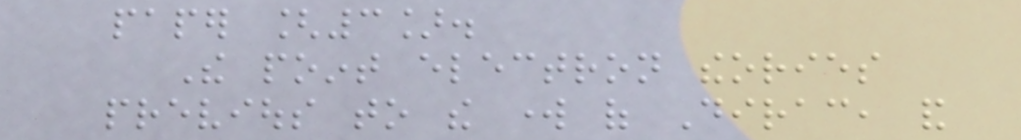paper [3].
The point electron theories
previous to the work of Dirac, and
